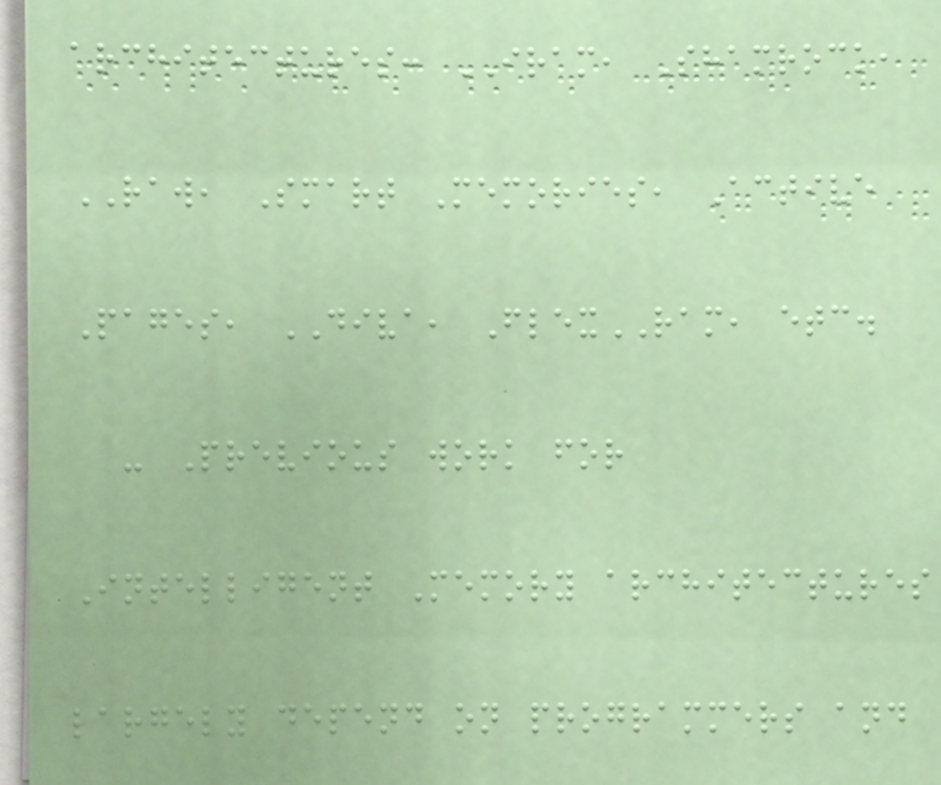architectures: IRAM, Shamrock,
RAW, Smart Memories, Active
Pages, DIVA, FlexRAM, etc.
- Previous work for
Intelligent Memory architectures
largely depend on programmers and
